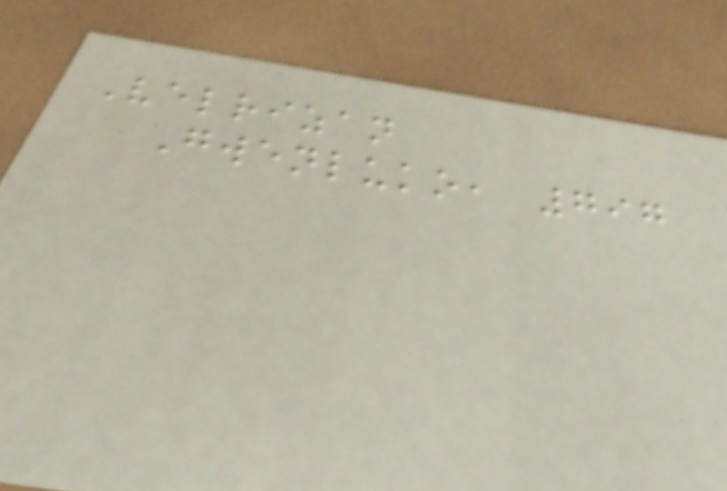Velrizan
Gwenluko, 797
